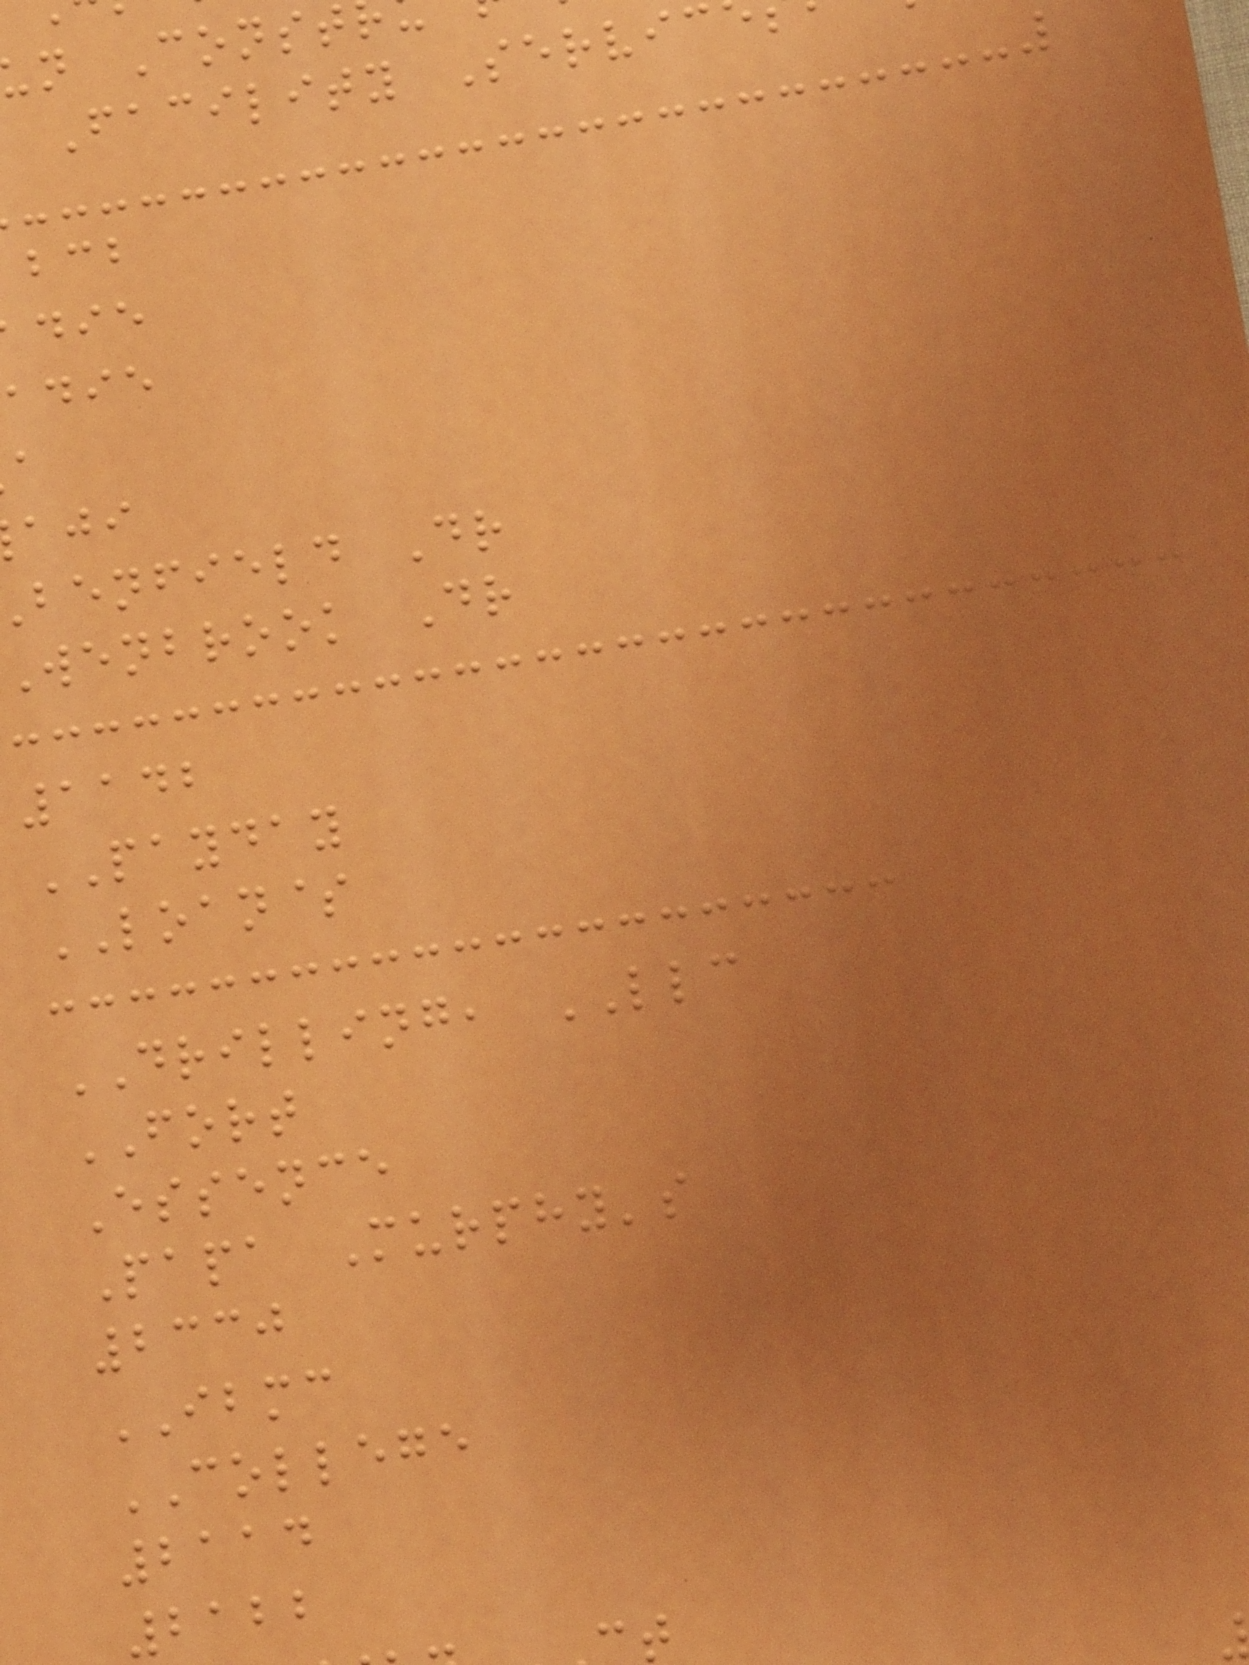n Const
Facility Servic
adie
benfield Dr
Wenbrook Dr
1142
PAYDAY
LOAN$
DRILLING, LLC
FORT
Essence
Papa Murphy's
2330
IBMC
COLLEGE
2114
2122
